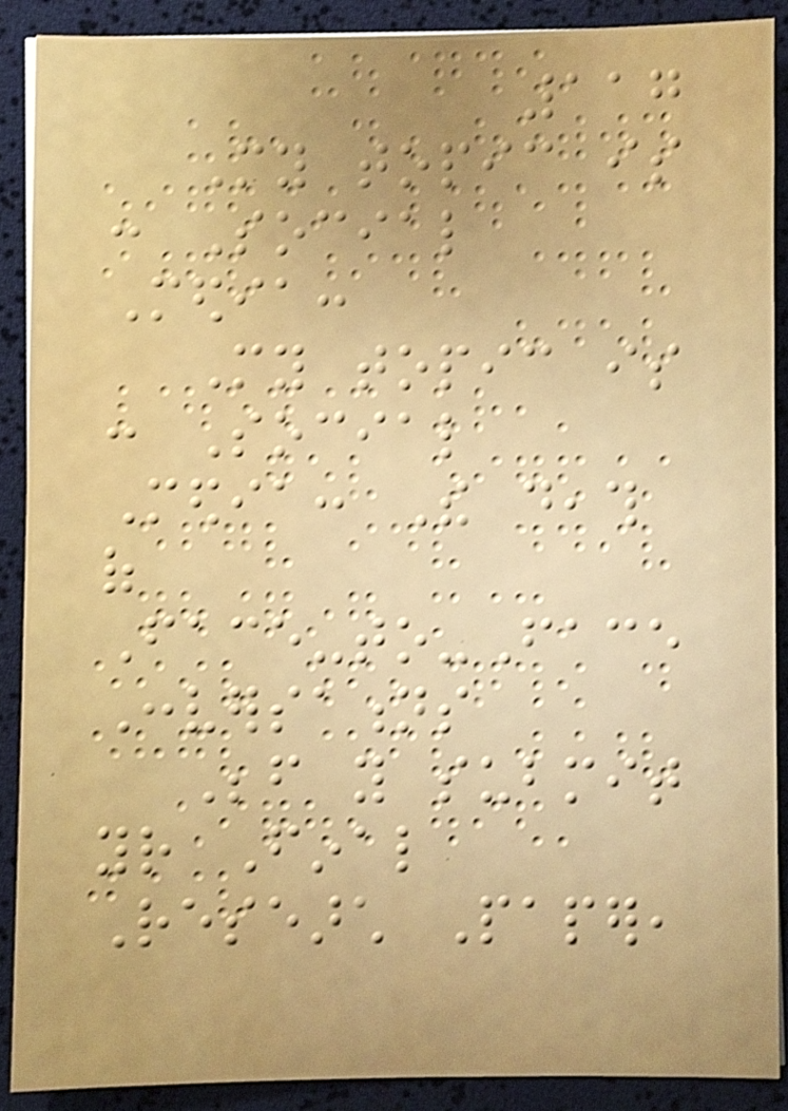117
My topic is
: Social
Media:
My topic is
: Social
Media: The death
of
Face-to-Face
Conversations
Before you submit
your Final
Research Paper,
